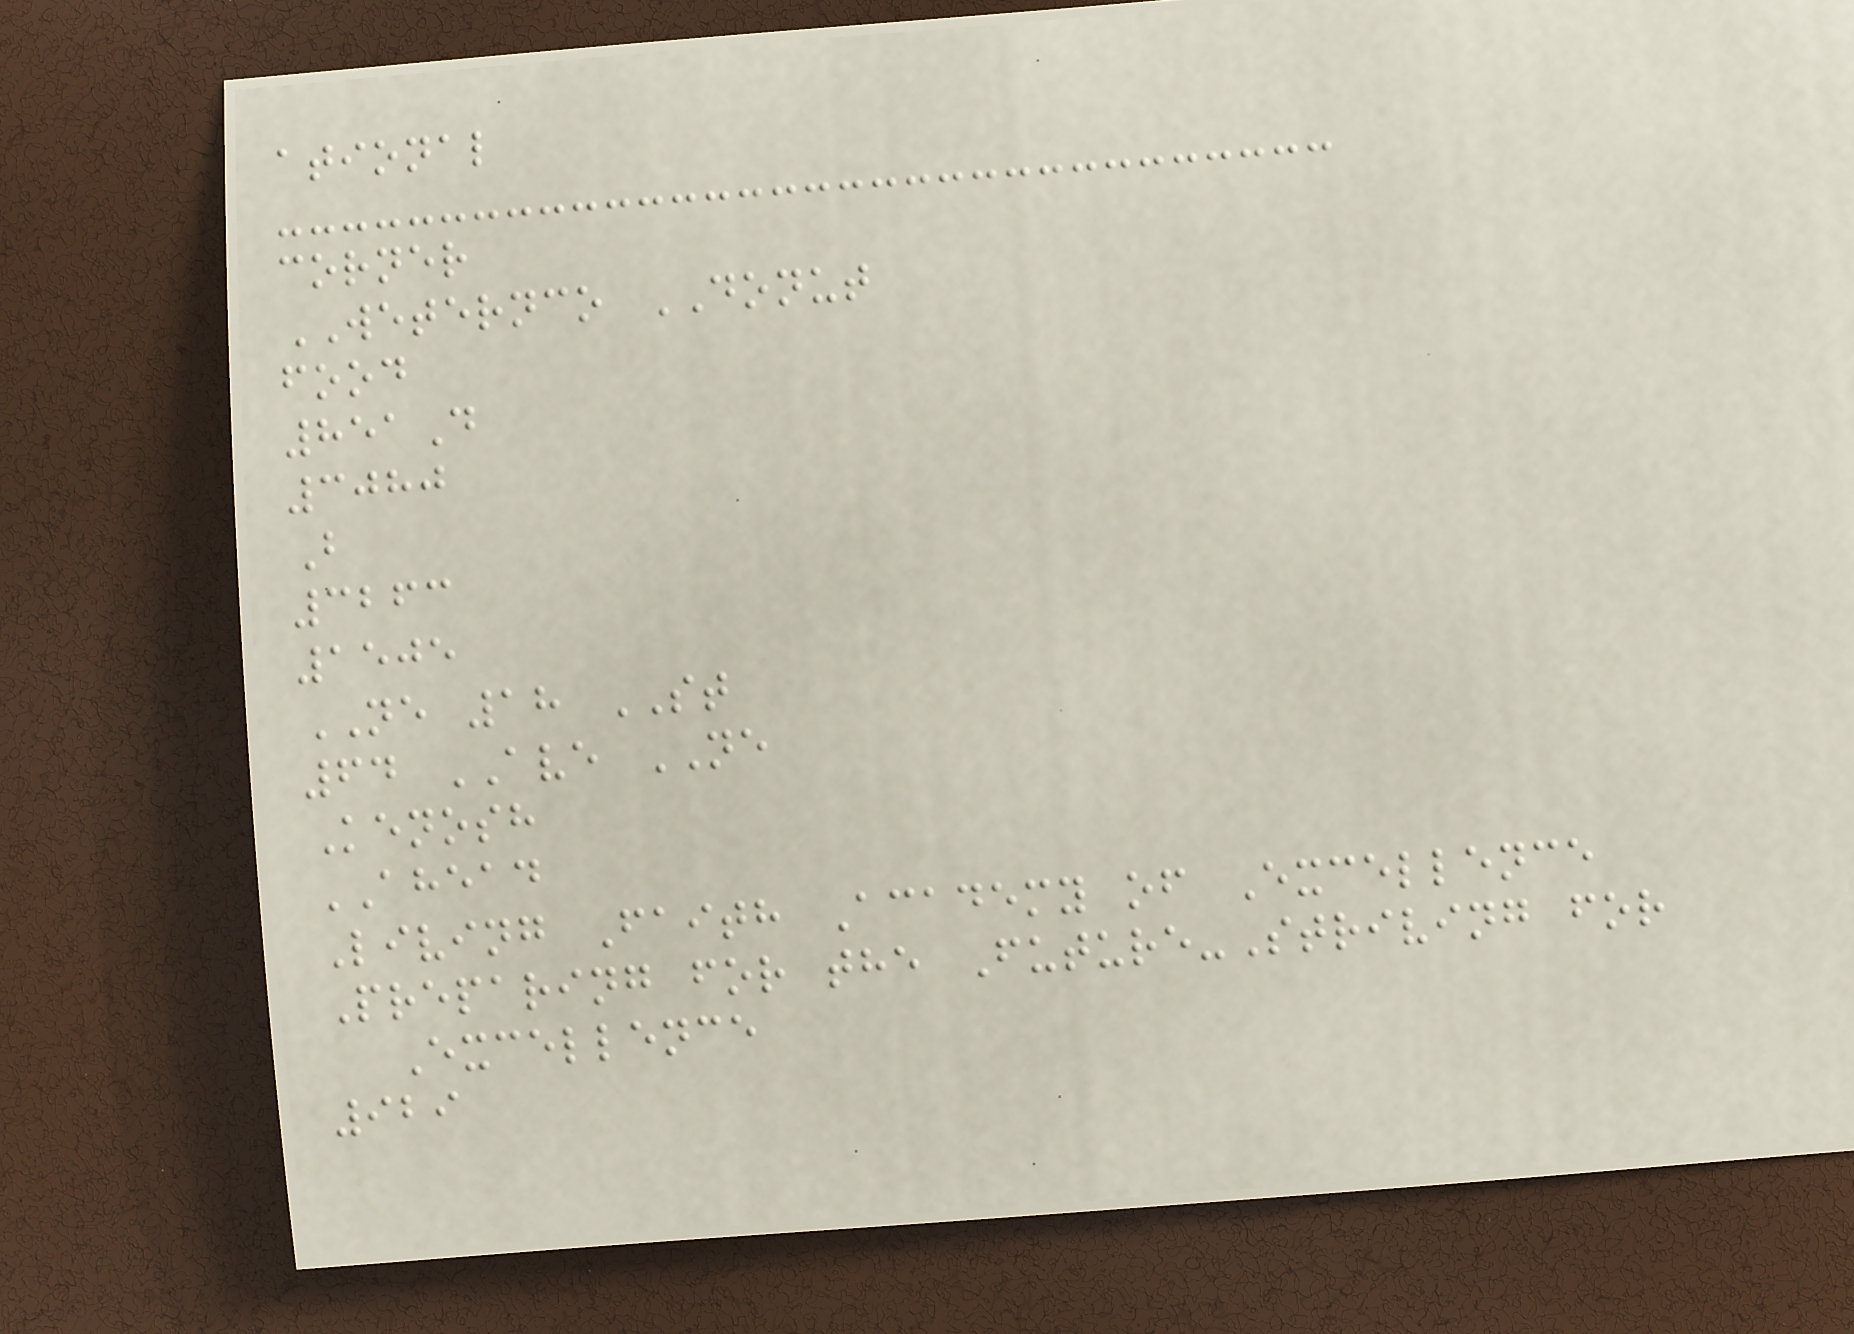ational
corner
WETERNCO DONUT
food
851D
3080
B
3263
1505
NE 18 ST
64 AVE NE
Kenosh
AHEAD
Living Faith Academy of Excellence
Preparing for the Future-Striving for
Excellence
929
